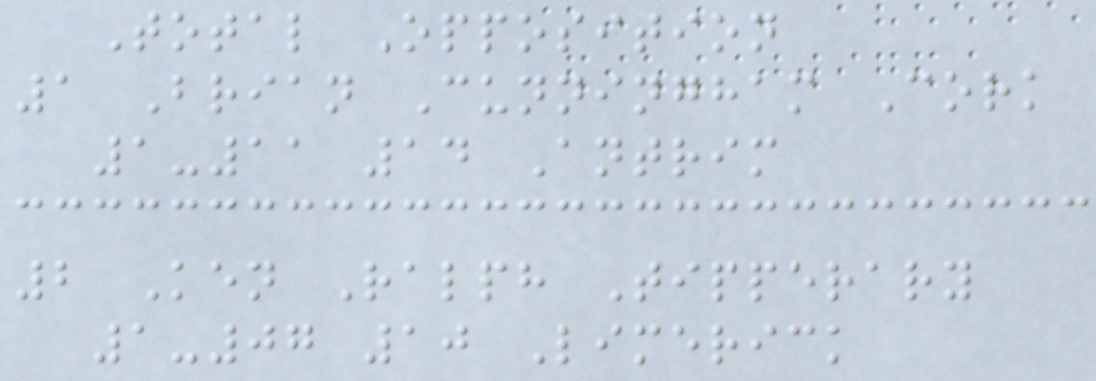Total Opposition
1 Brian Cunningham Cork
1-11 14 Antrim
2 Ken Ralph Tipperary
1-07 10 Limerick
